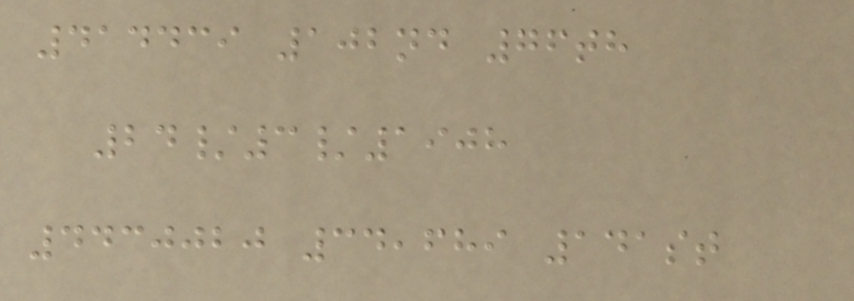414439 102nd 76th
24/3/1908
4430020 34,689 141st
